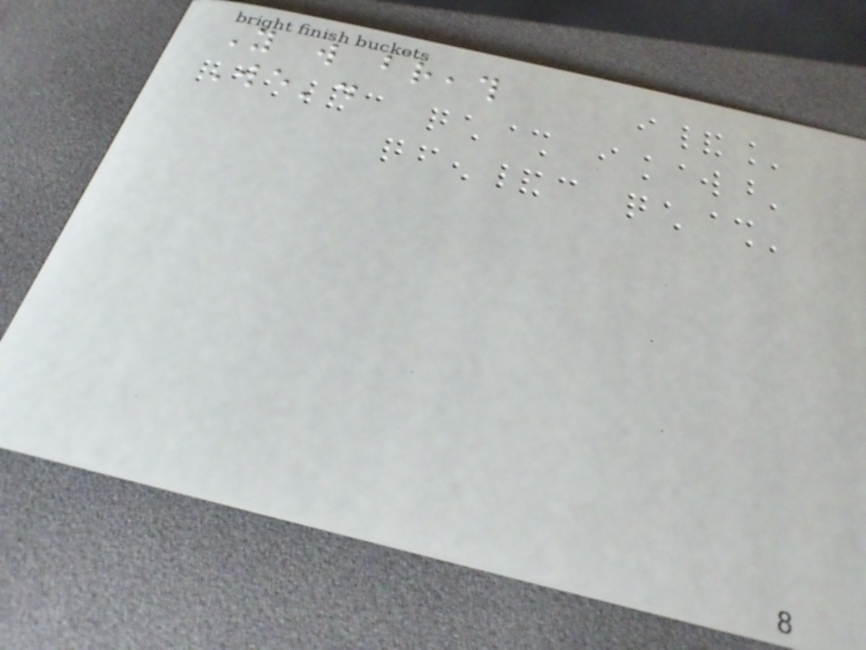You will breath
We'd
